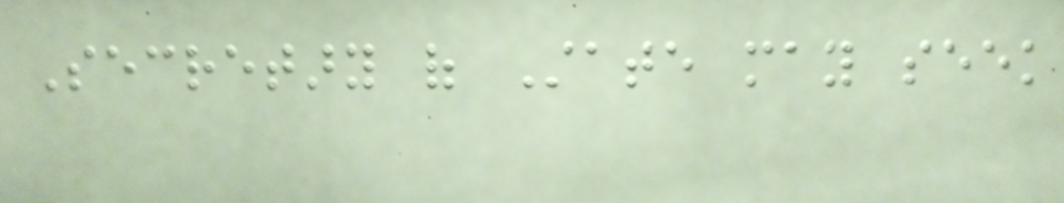Secretary of State may seek
